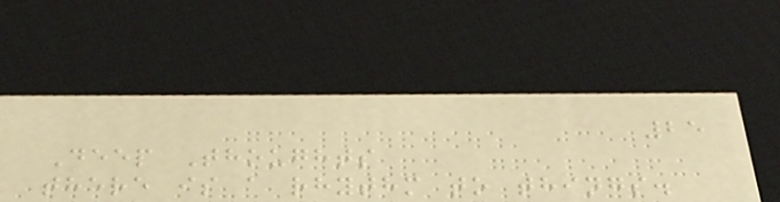25
Deep Thoughts
there is a rhythm to things.
